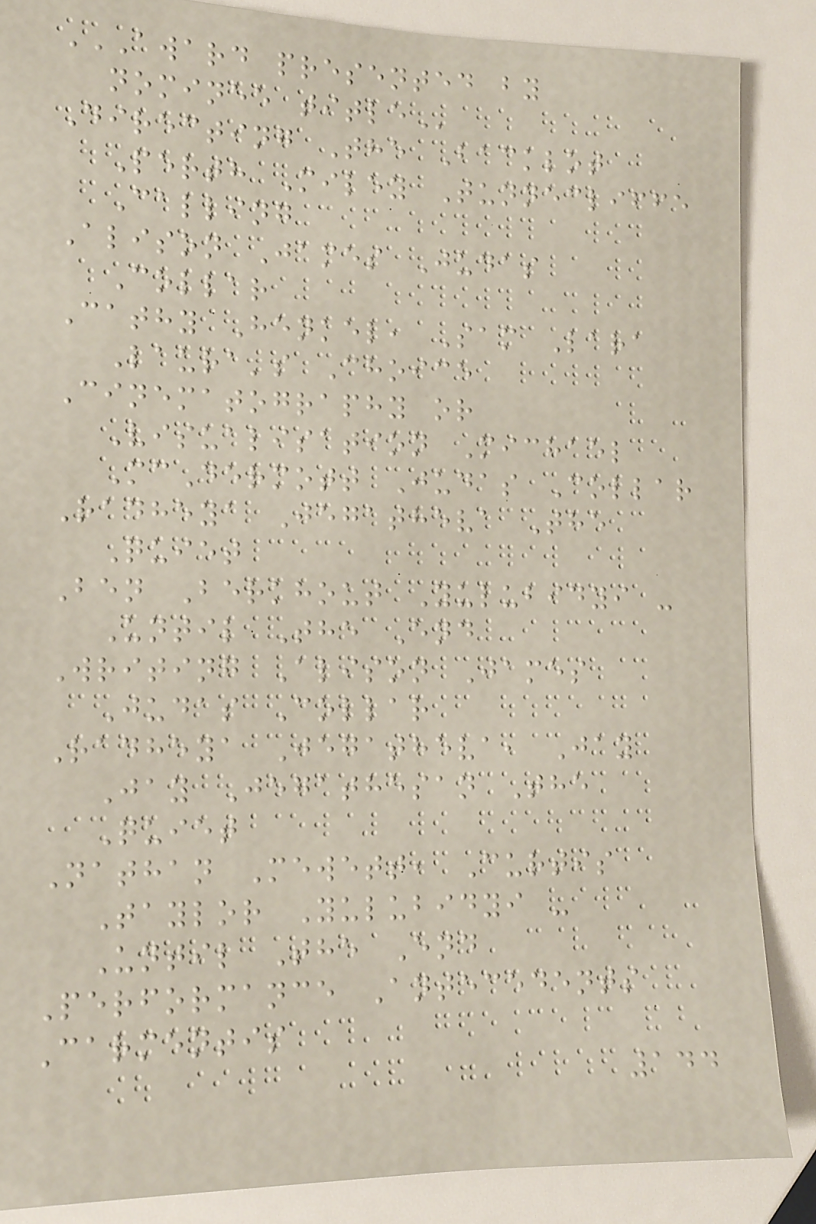AWARD PRESENTED BY
NOMINEE TITLE
Directing The Backlot
Perth Miley Tunnecliffe
Calling
Alison James Judas
Collar
Cathy Henkel, Sam Lara
Laura's Choice
Cinematography or
Visualisation Michael
McDermott Judas Collar
Radheya Jegatheva The
Quiet
Ben Berkhout Yulubidyi -
Until The End
Writing Alison James
Judas Collar
Radheya Jegatheva, Jay
Jay Jegathesan The
Quiet
Nathan Mewett, Curtis
Taylor Yulubidyi -
Until The End
Performance Antecedents
Carmentis
144
